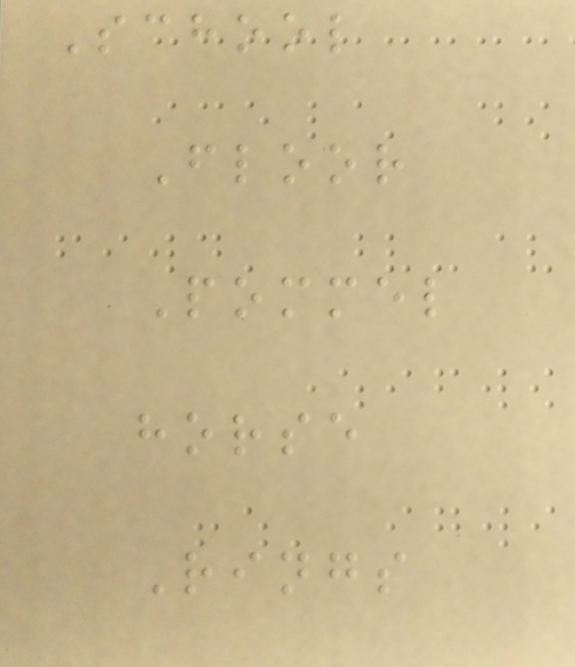School
Floor
Pommel
horse
Rings
